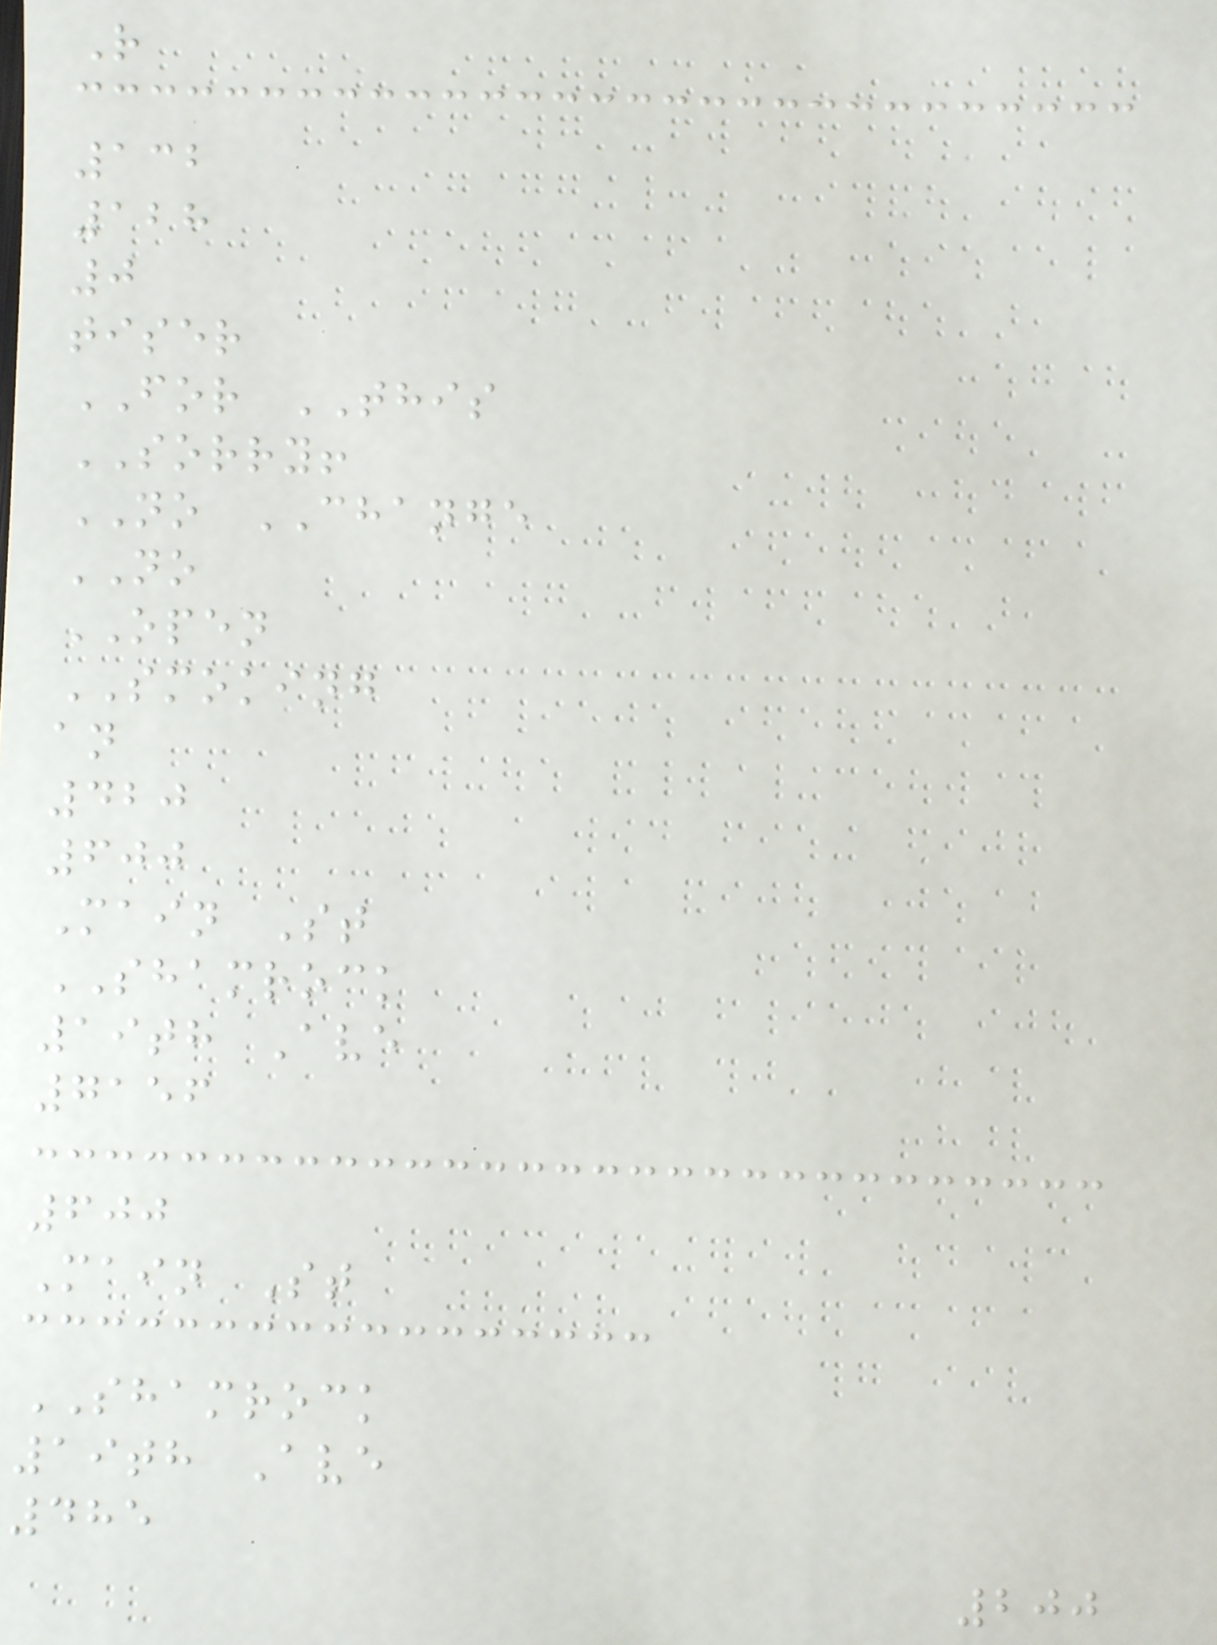R
132
128
0
tiser
FOR THIS
SORRY!
NO CHANGE
NO
OPEN
SMOKING
an
420
600
Main St
SHAMROCK
19th Ave
7156
600
Main St
SHAMROCK
19th Ave
485
200
